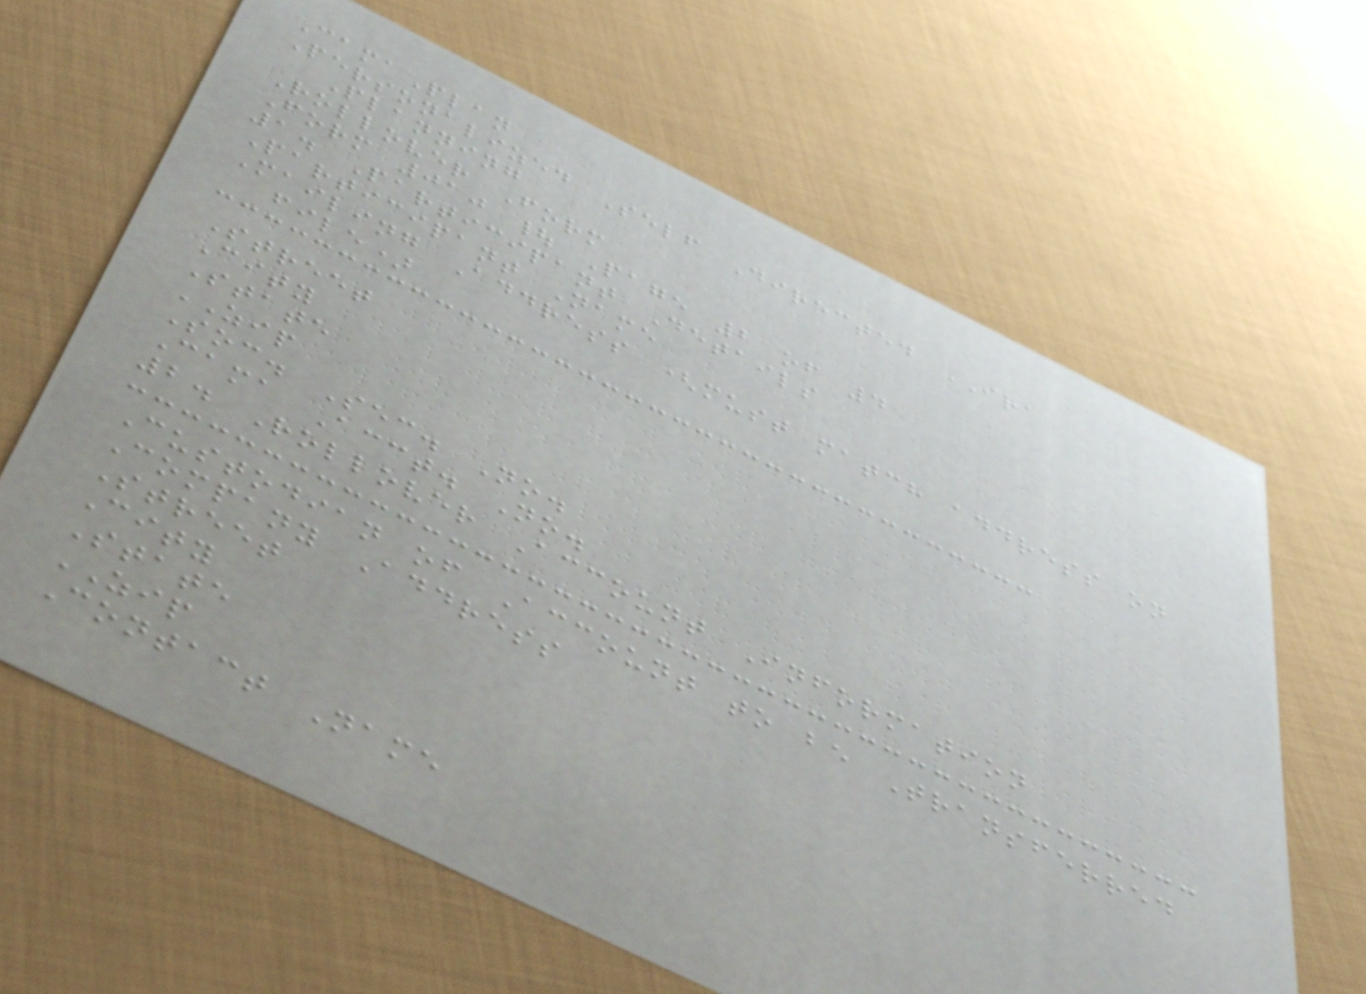CamaPlan
Personalized Self Directed IRA
Planning
Rollover Form
Form 010 | Page 2 of 4
1. Participant Details
Participant Name
Mailing Address (must match address on
file)
Street
City
State
ZIP
Soc. Sec. No.
Cama Acct. No.
2. Rollover Account Information
Custodian of Account to be Transferred
Company Address
Street
City
State
ZIP
Contact Name
